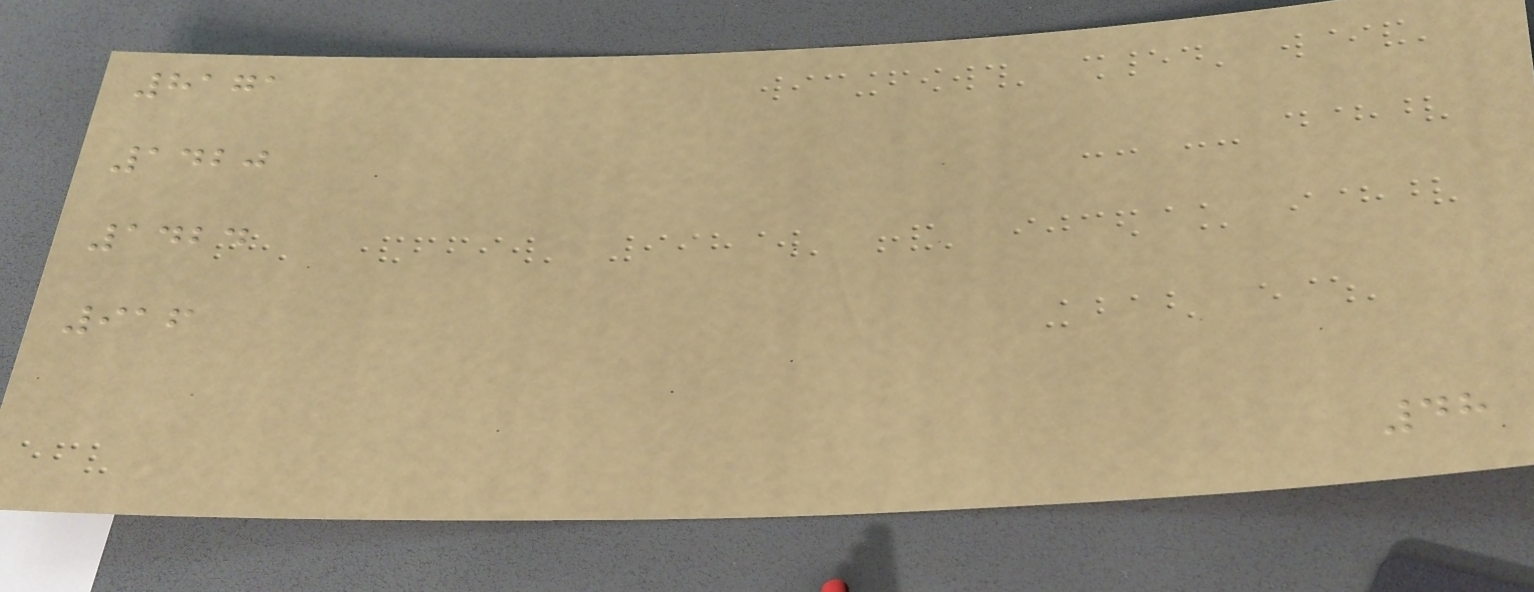8171
1420
1424
916
48
